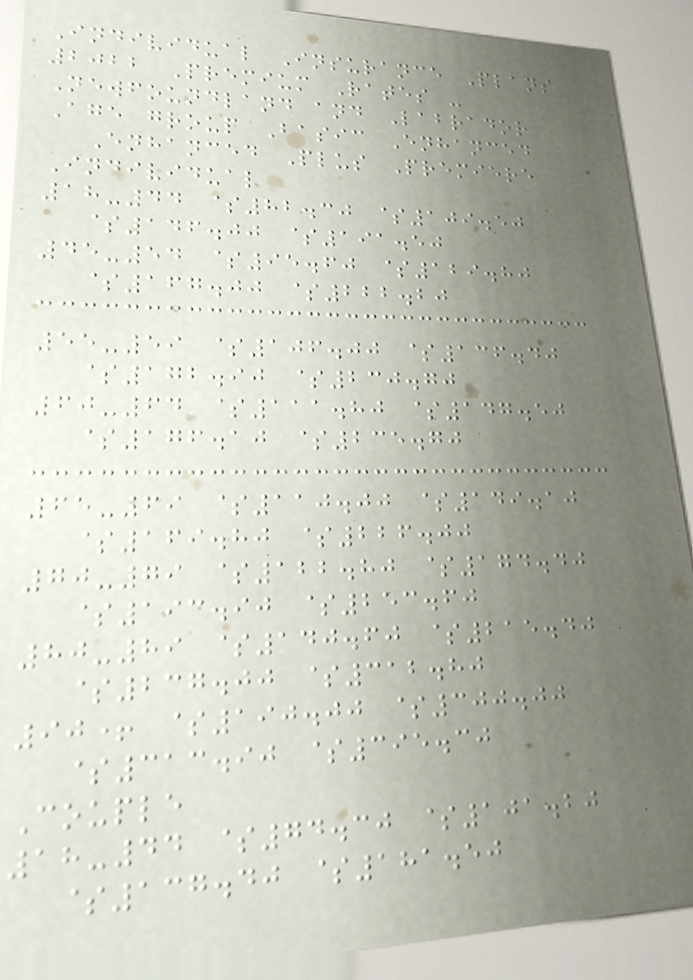Individual Insurance Plans
2022 Premium Rates -
Newfoundland and Labrador
Age group Basic Enhanced
Enhanced Plus Premiere
Individual
18-44 $82.30 $109.50
$146.00 $191.50
45-54 $95.60 $129.80
$167.00 $222.20
55-59 $106.00 $136.40
$172.90 $230.70
60-64 $111.80 $147.50
$176.10 $235.70
65-69 $110.00 $149.10
$169.80 $226.00
70-79 $122.80 $174.40
$193.90 $253.60
80-89 $140.60 $215.40
$237.00 $312.80
90+ $190.00 $300.00
$313.90 $395.30
Couple
18-44 $74.30 $101.20
$137.40 $181.50
